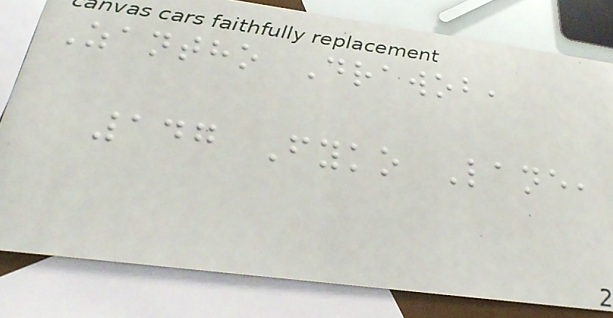Zantho Drawob,
147 Fyko Lane,
